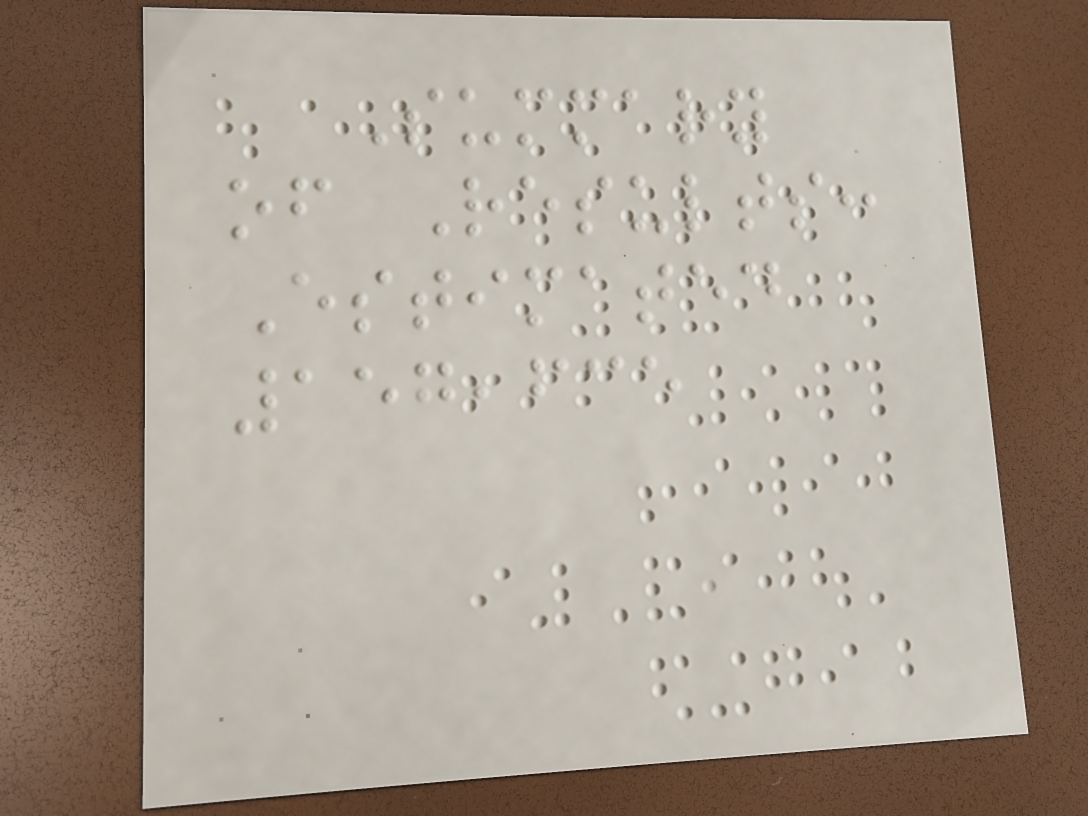Summary
of Results:
Estimated
157,635
